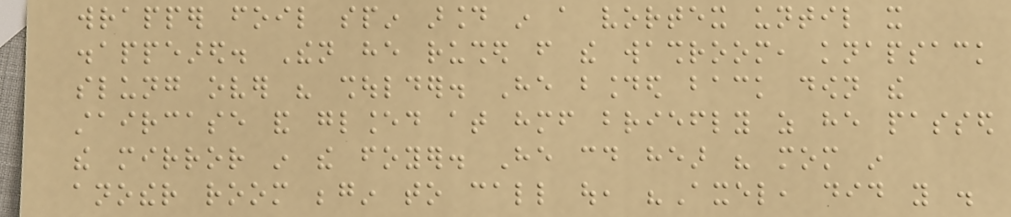wrapper foil spin around in a vortex until it
disappeared. Then he rushed from the washroom, knapsack
slung over his shoulder. He bounded back down the
staircase and glanced at himself briefly as he passed
the mirror in the foyer. He could hear his mom in
another room begin to call out, "Axel, did you .
